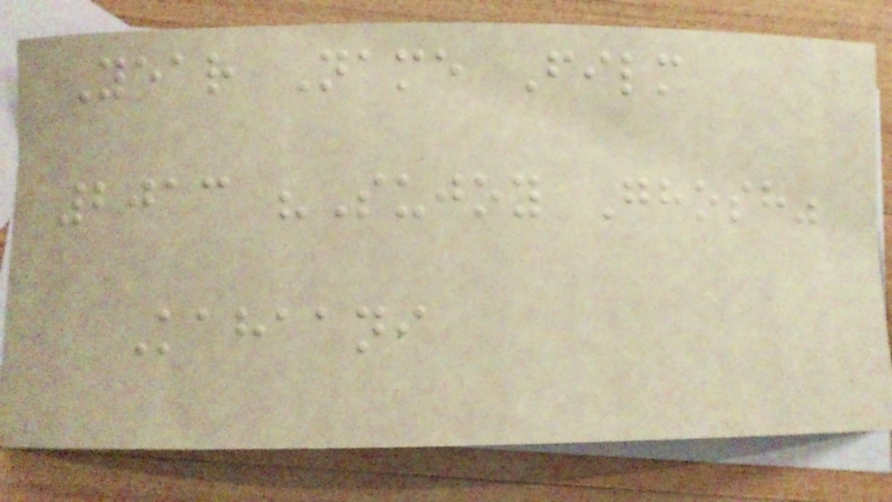Year Name Film
2013 "Sujoy Ghosh"
Kahaani
